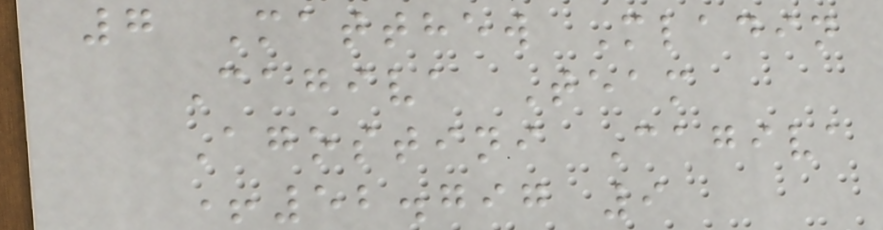7 Matthew Mladin
Cagiva Team
Agostini Cagiva
+52.797 9
